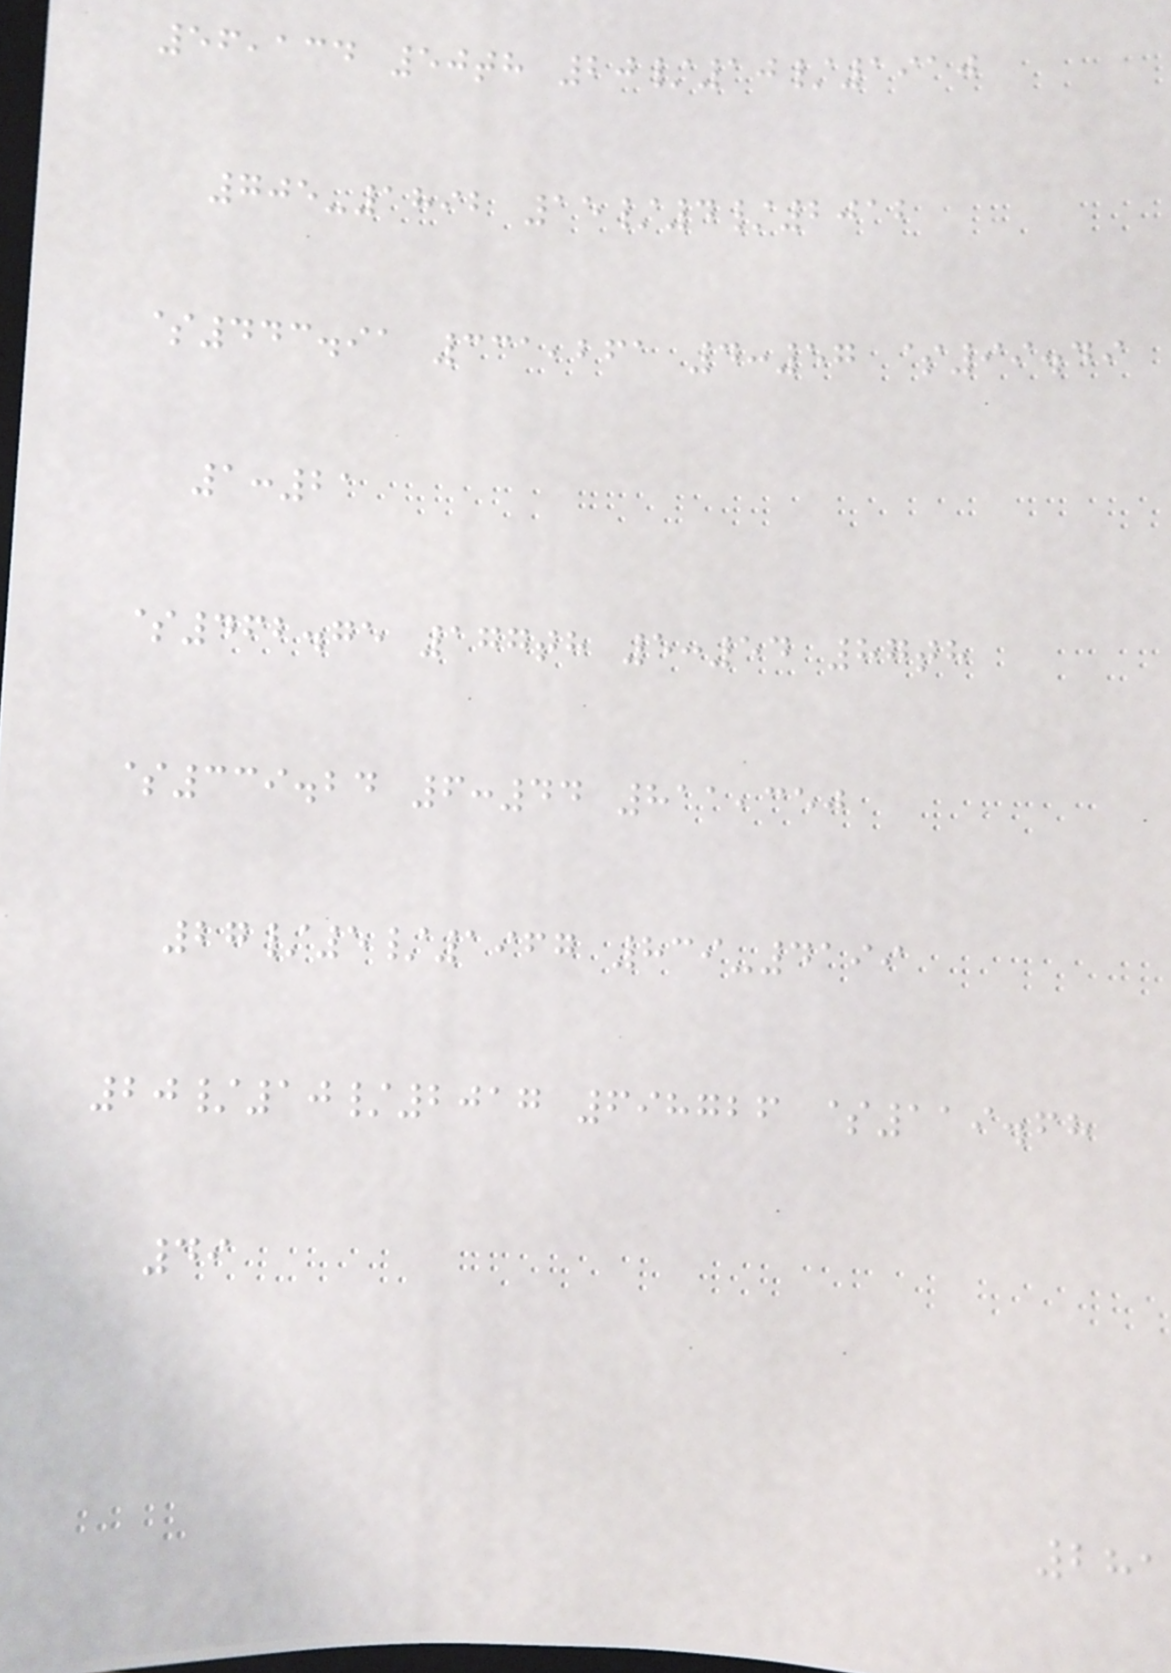56,134 50th 20/10/1910
705-1892 15/4/2012
$443.91 331,261 4:57 $99.49
1:21
$462.75 177th 5:54 87th
$339.24 6:44 811,350
27/5/1967 839-4199
20/10/2017 698726 $119.68
49
281
